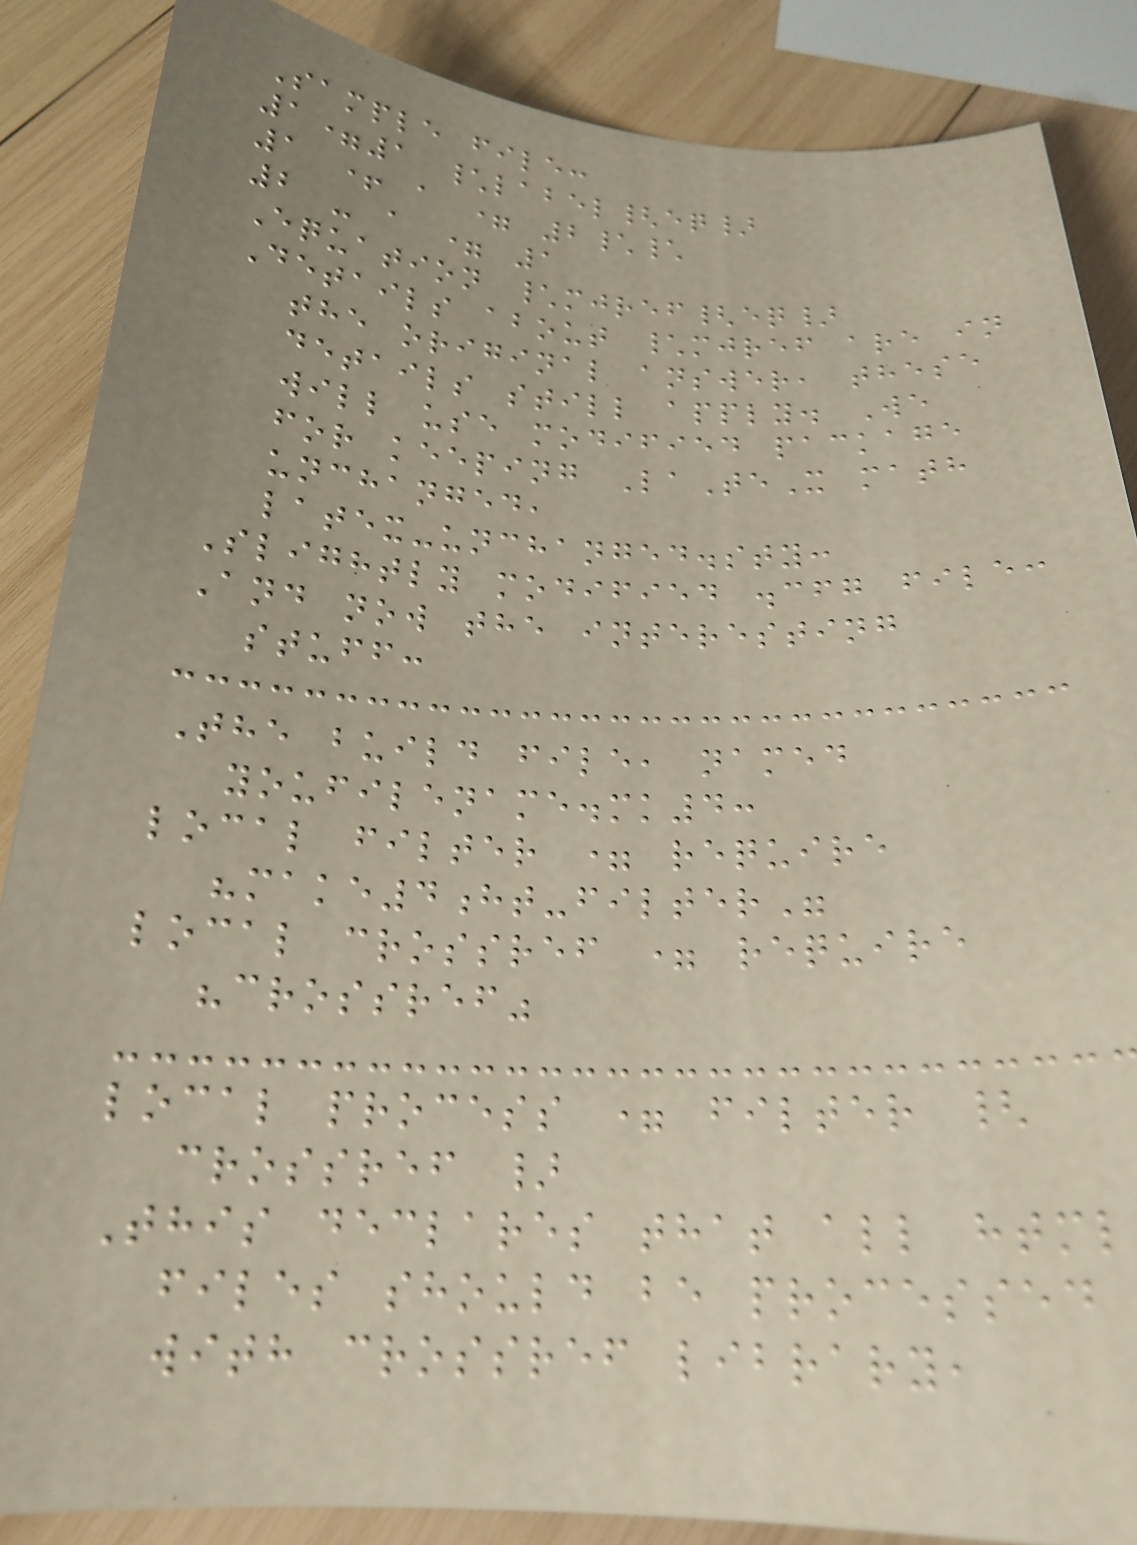Sample file:
1=1 \label{eq}
1 + a = 2\\
2 - a = 1
Equation \mjref{eq}
Details about \mjref are in
the original answer, these
details still apply. We
will use modified package
for keeping LaTeX math
unchanged,
latex-unchanged.sty:
Slightly modified .cfg file:
And now the interesting
stuff:
The build file, named
youfilename.mk4:
local filter = require
"make4ht-filter"
local crossref = require
"crossref"
local process = filter {
crossref }
This declares that all html
files should be processed
with crossref library,
